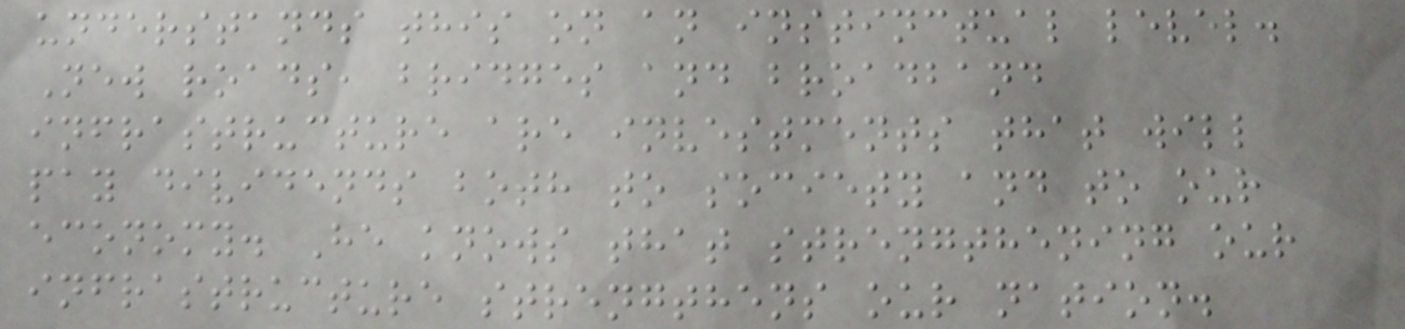understands this on an instinctual level.
New roads, bridges and broadband
infrastructure are investments that will
pay dividends both to society and to our
economy. He knows that strengthening our
infrastructure strengthens our nation.
